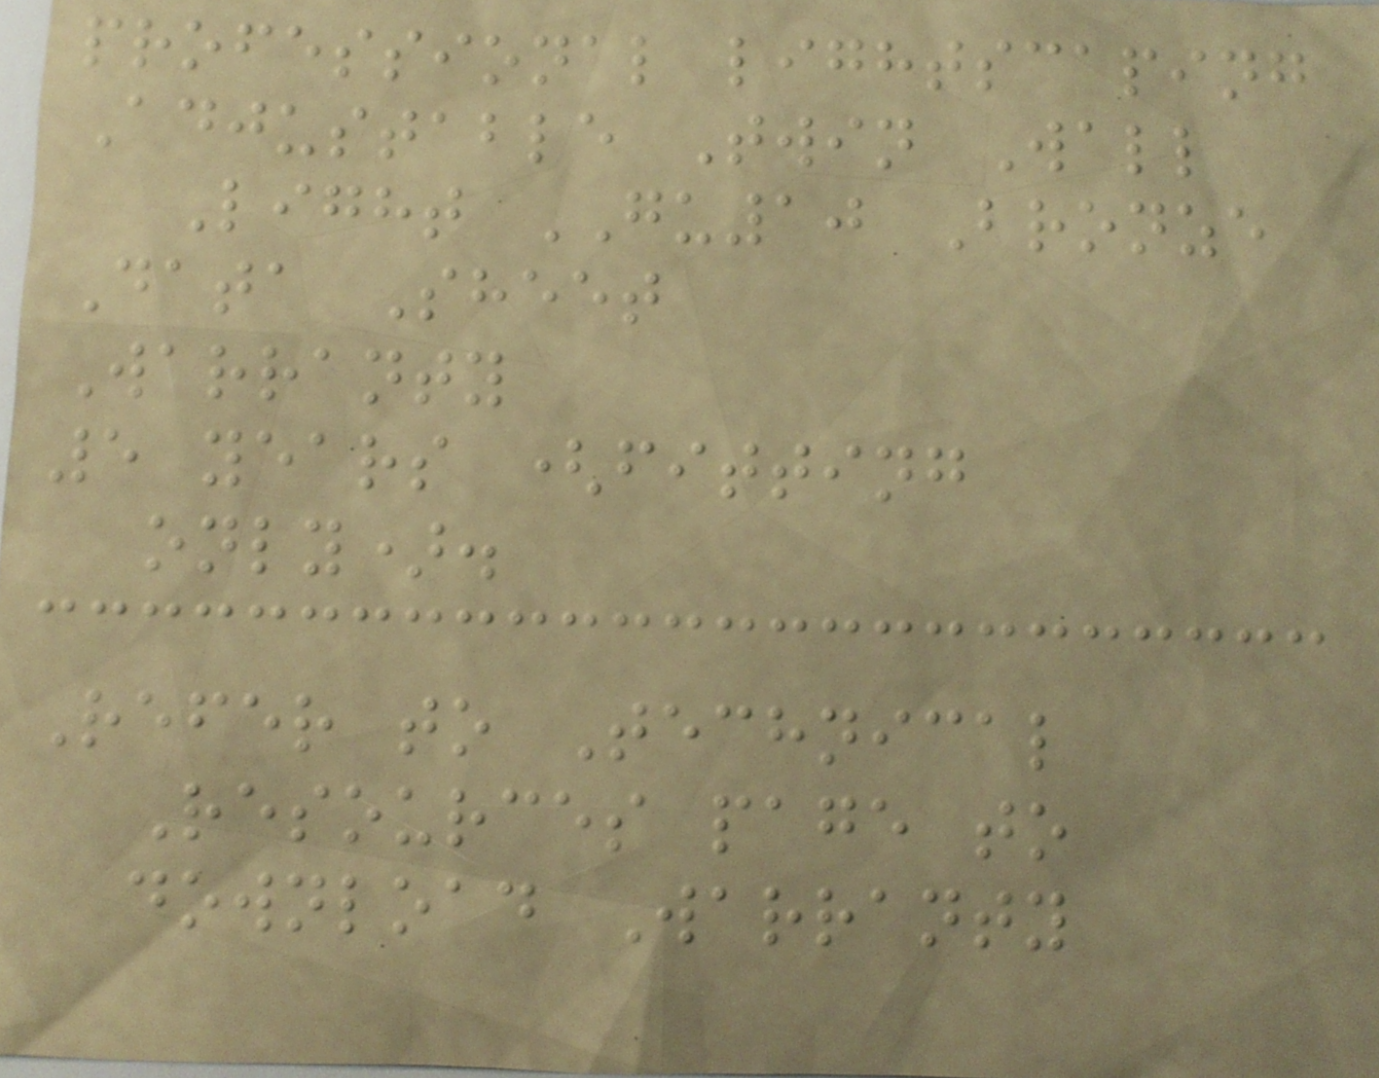professional lightscaping
Adjustable Twin Wall
Light GU10 Bronze
Data Sheet
Warranty
5 years (fitting
only).
Refer to Technical
Resources page to
download Warranty
